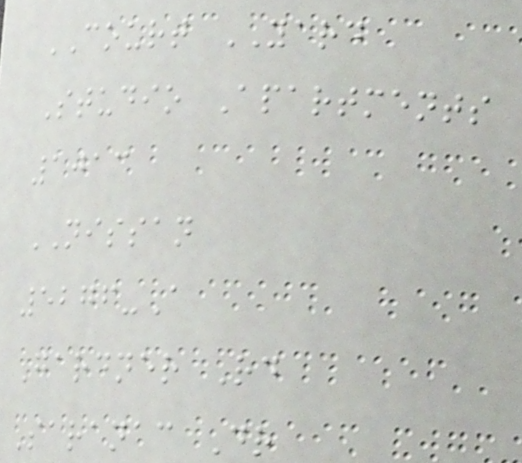COURT YARD
Studio Apartments
1013
NISSAN
5276-A
Gardner Rd
Saranac Dr
